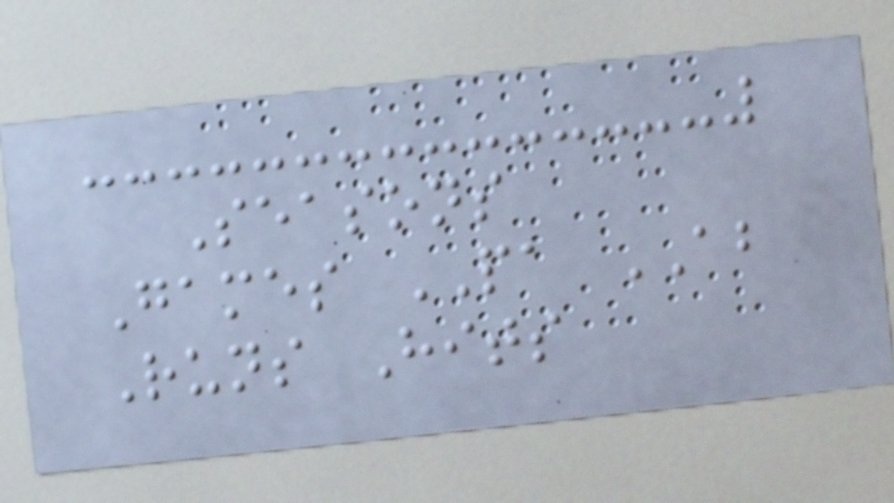Seasons
Games PA AB
Runs Hits
